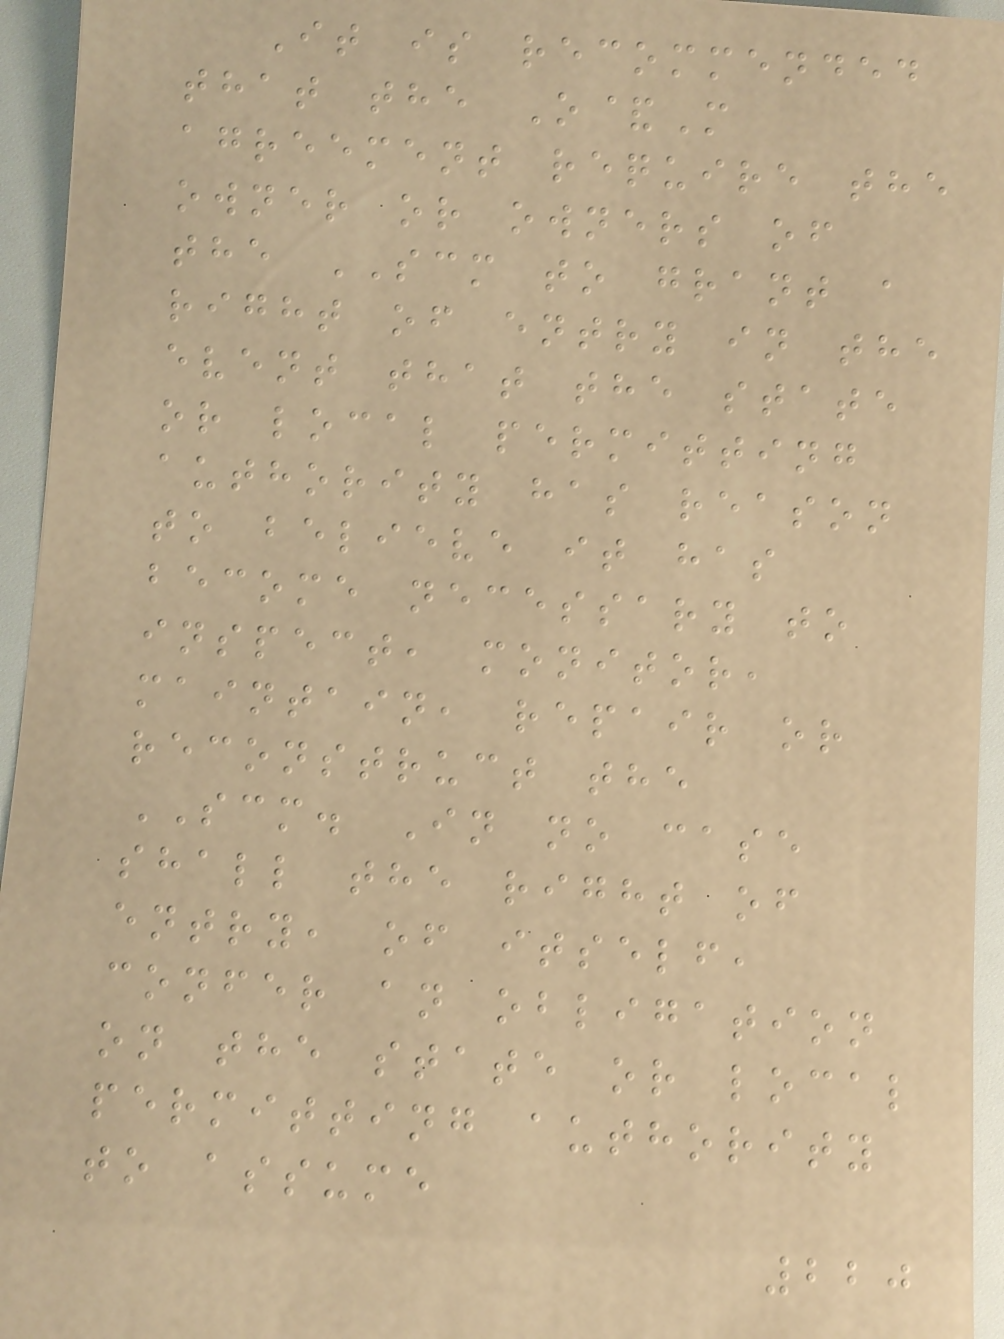It is recommended
that the O&M
agreement require the
owner or owners of
the SCM to grant a
right of entry in the
event that the state
or local permitting
authority has reason
to believe it has
become necessary to
inspect, monitor,
maintain, repair or
reconstruct the
SCM. In no case
shall the right of
entry, of itself,
confer an obligation
on the state or local
permitting authority
to assume
220
